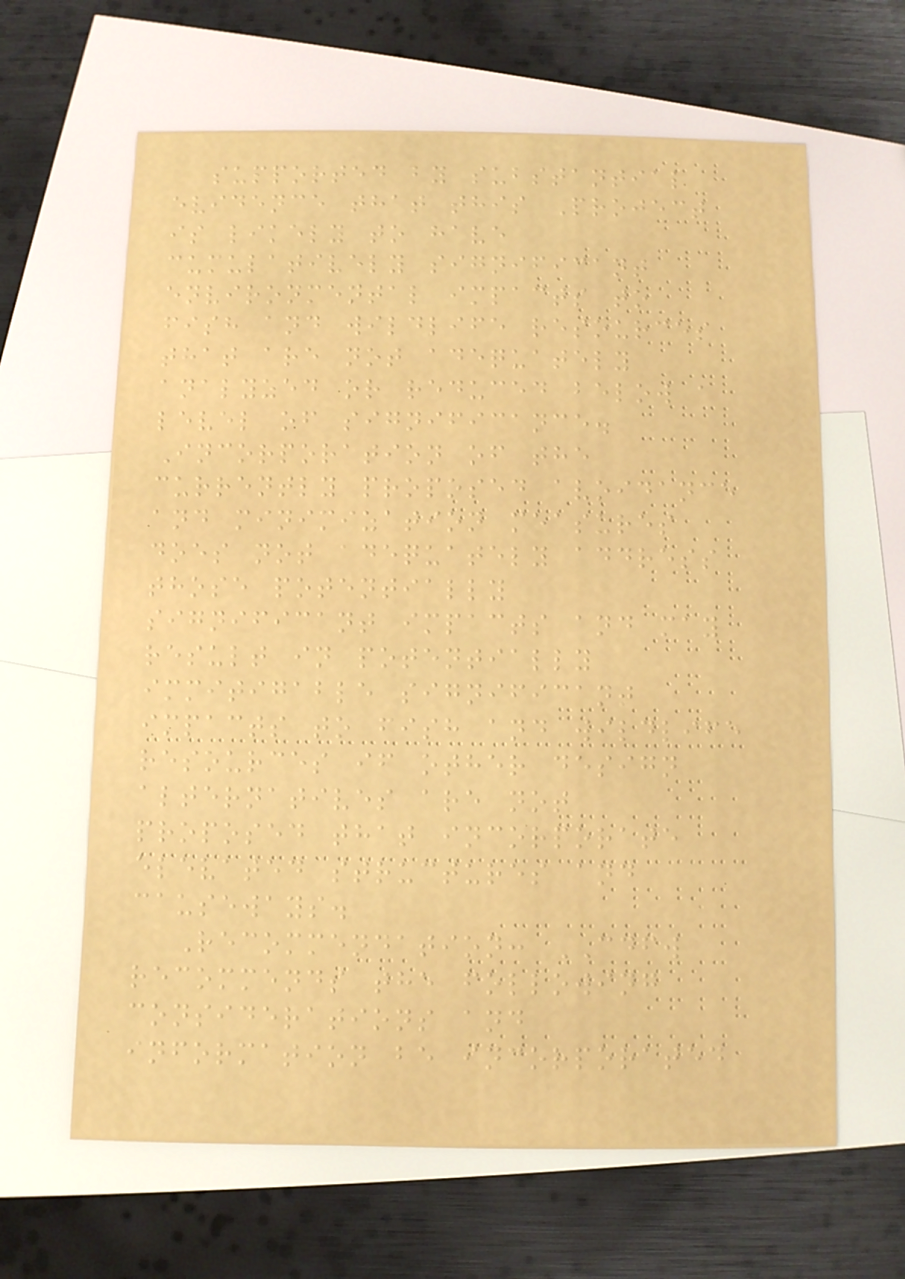supported by substantial
evidence that this Project
is likely to have
cumulatively significant
environmental impacts to
fish and wildlife resources
that are not adequately
analyzed or reduced below a
level of significance.
Incorporation of the
currently proposed avoidance
and minimization measures
does not adequately address
those potentially
significant impacts and may
result in potentially
immitigable significant
impacts to fish and wildlife
resources if other design
alternatives are not
proposed that incorporate
elevated structures and
causeways.
Recommendation: CDFW
recommends the following
considerations and
information be incorporated
